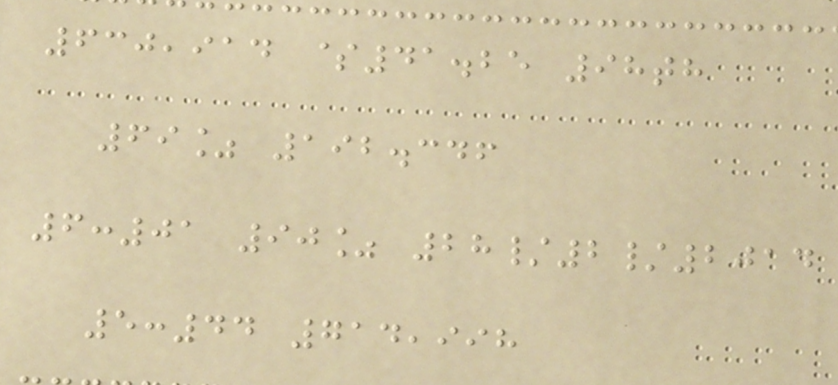630,914 $41.25 98th
69% 192.346
6:01 90% 28/2/2014
5:44 714,998
